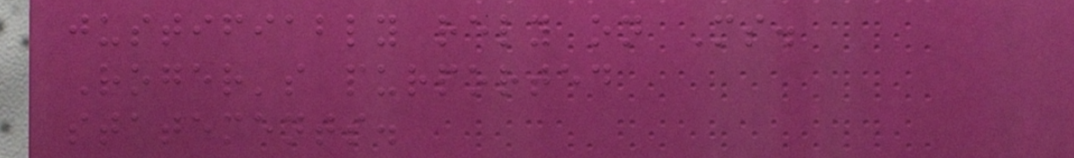justifiably rely on Ms.
Roger's purported
statements.
